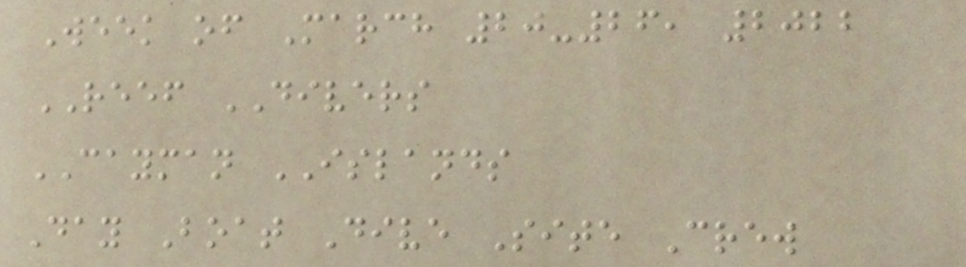Week of March 20-26, 2022
REEF DIVERS
CAYMAN ISLANDS
Day Boat Dive Site Crew
